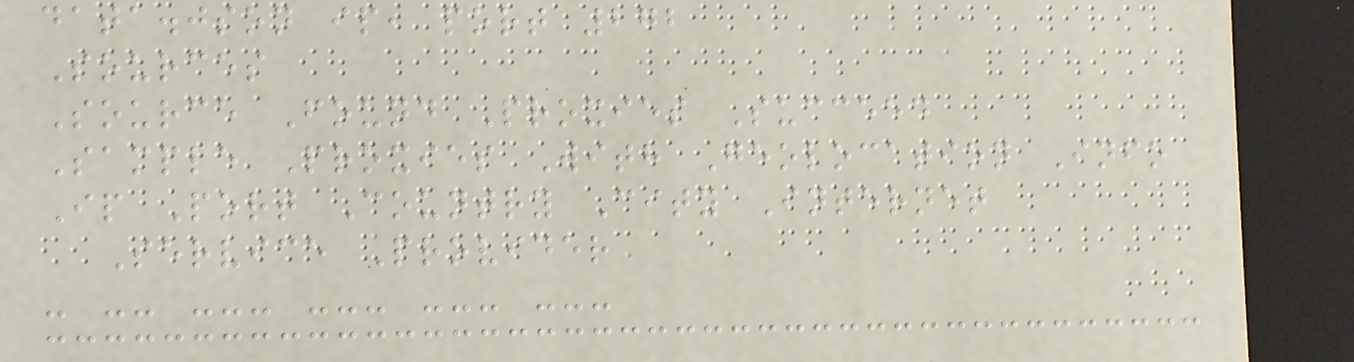data.json ip, port 272
Sources
Source Found Proxies Succeed
Sample Proxies With Geolocation Info
Ip Port Country City Internet
Service Provider
- -- --- --- --- ---
